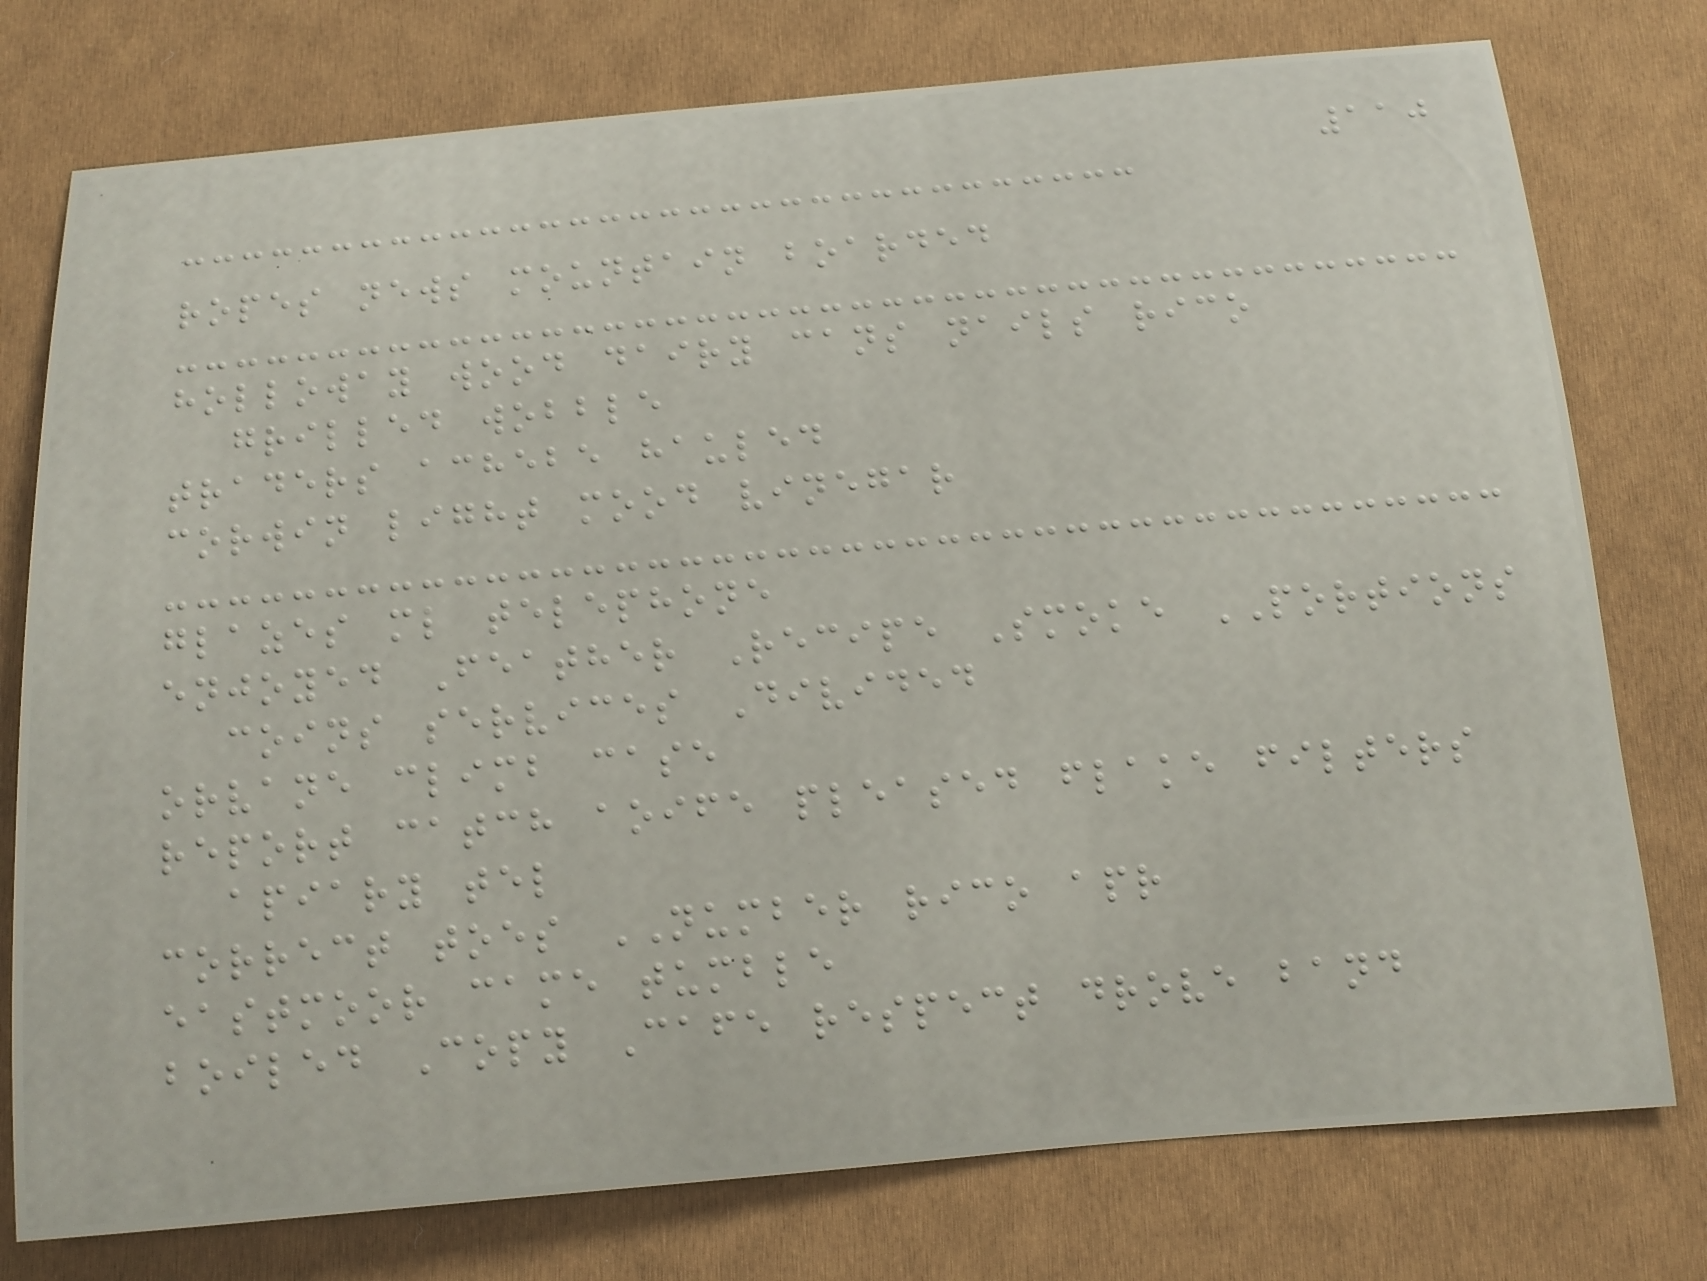110
ropes news mountain boarded
holloway wood dairy cans nails rico
grilled wobble
traders achebe hauled
corwin light mood vinegar
glazes ml telephone
enjoyed Feather Recipe Smoke PORTIONS
coins services Divided
orvane climb case
report catch aoife pleased flake filters
apiary tel
correct toes NUMBER rico apr
eastmoor came tumble
boiled Copy Cafe respect drove band
